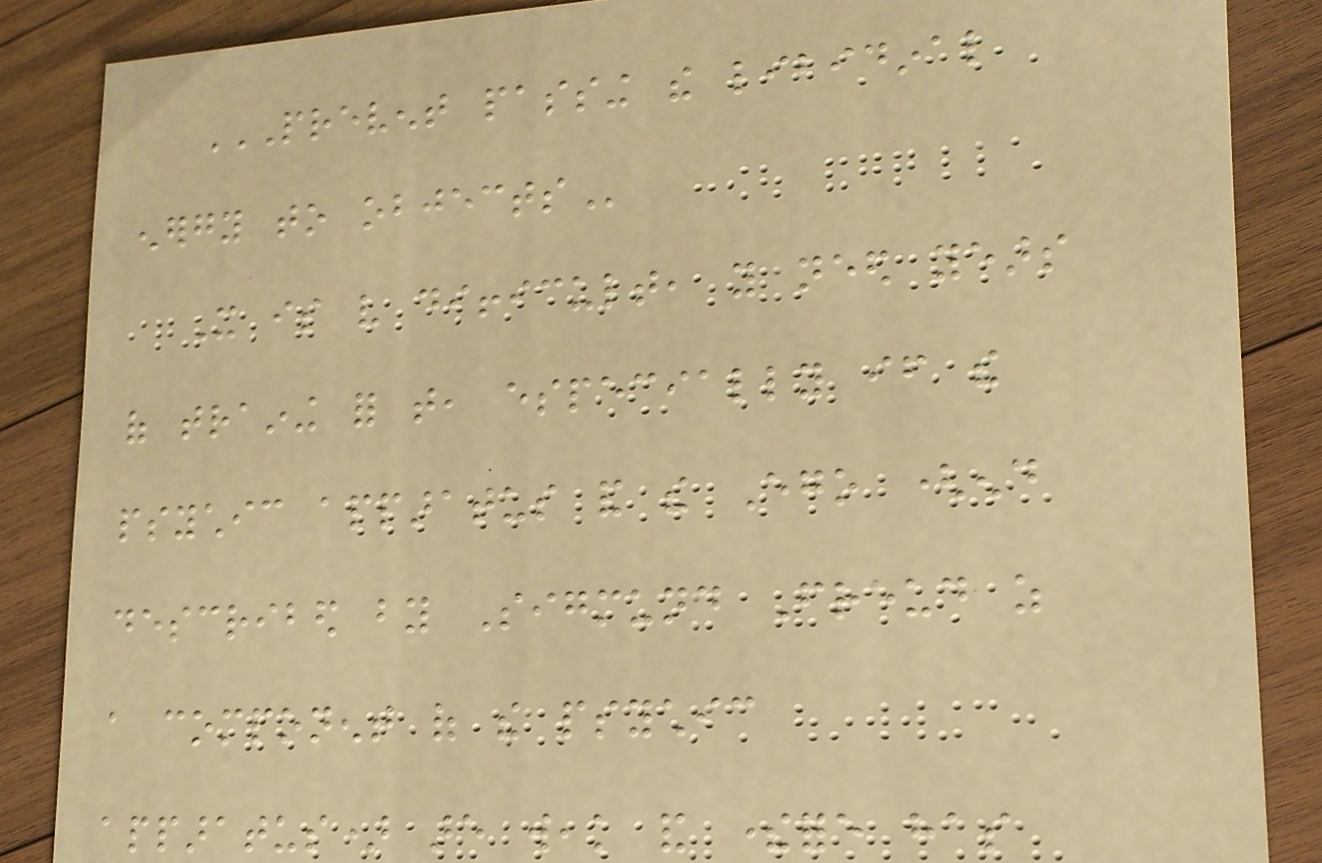PREVENT PASSING THE LIBIDINAL
ENERGY TO OBJECTS
It is very difficult, you need years
of training for that, especially if the
psychic apparatus and the Ego (end
described by Sigmund Freud as
a component of the psychic
apparatus) are weak and therefore has
